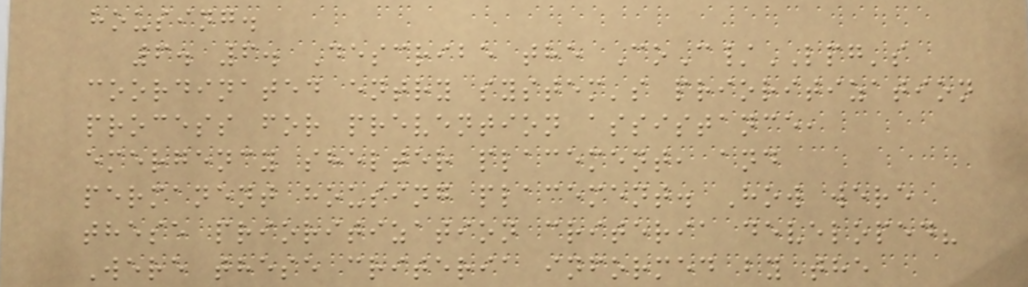housing.
6. 6. Describe the CoC/LPG's
coordinated entry system's prioritization
process for prevention assistance,
emergency shelter placement, and
permanent housing placement. How were
these prioritization criteria developed?
Were these criteria informed by the
